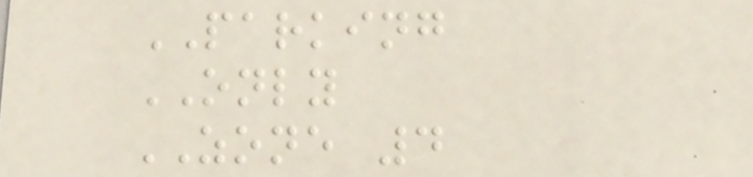PARKING
ONLY
ZONE 4
